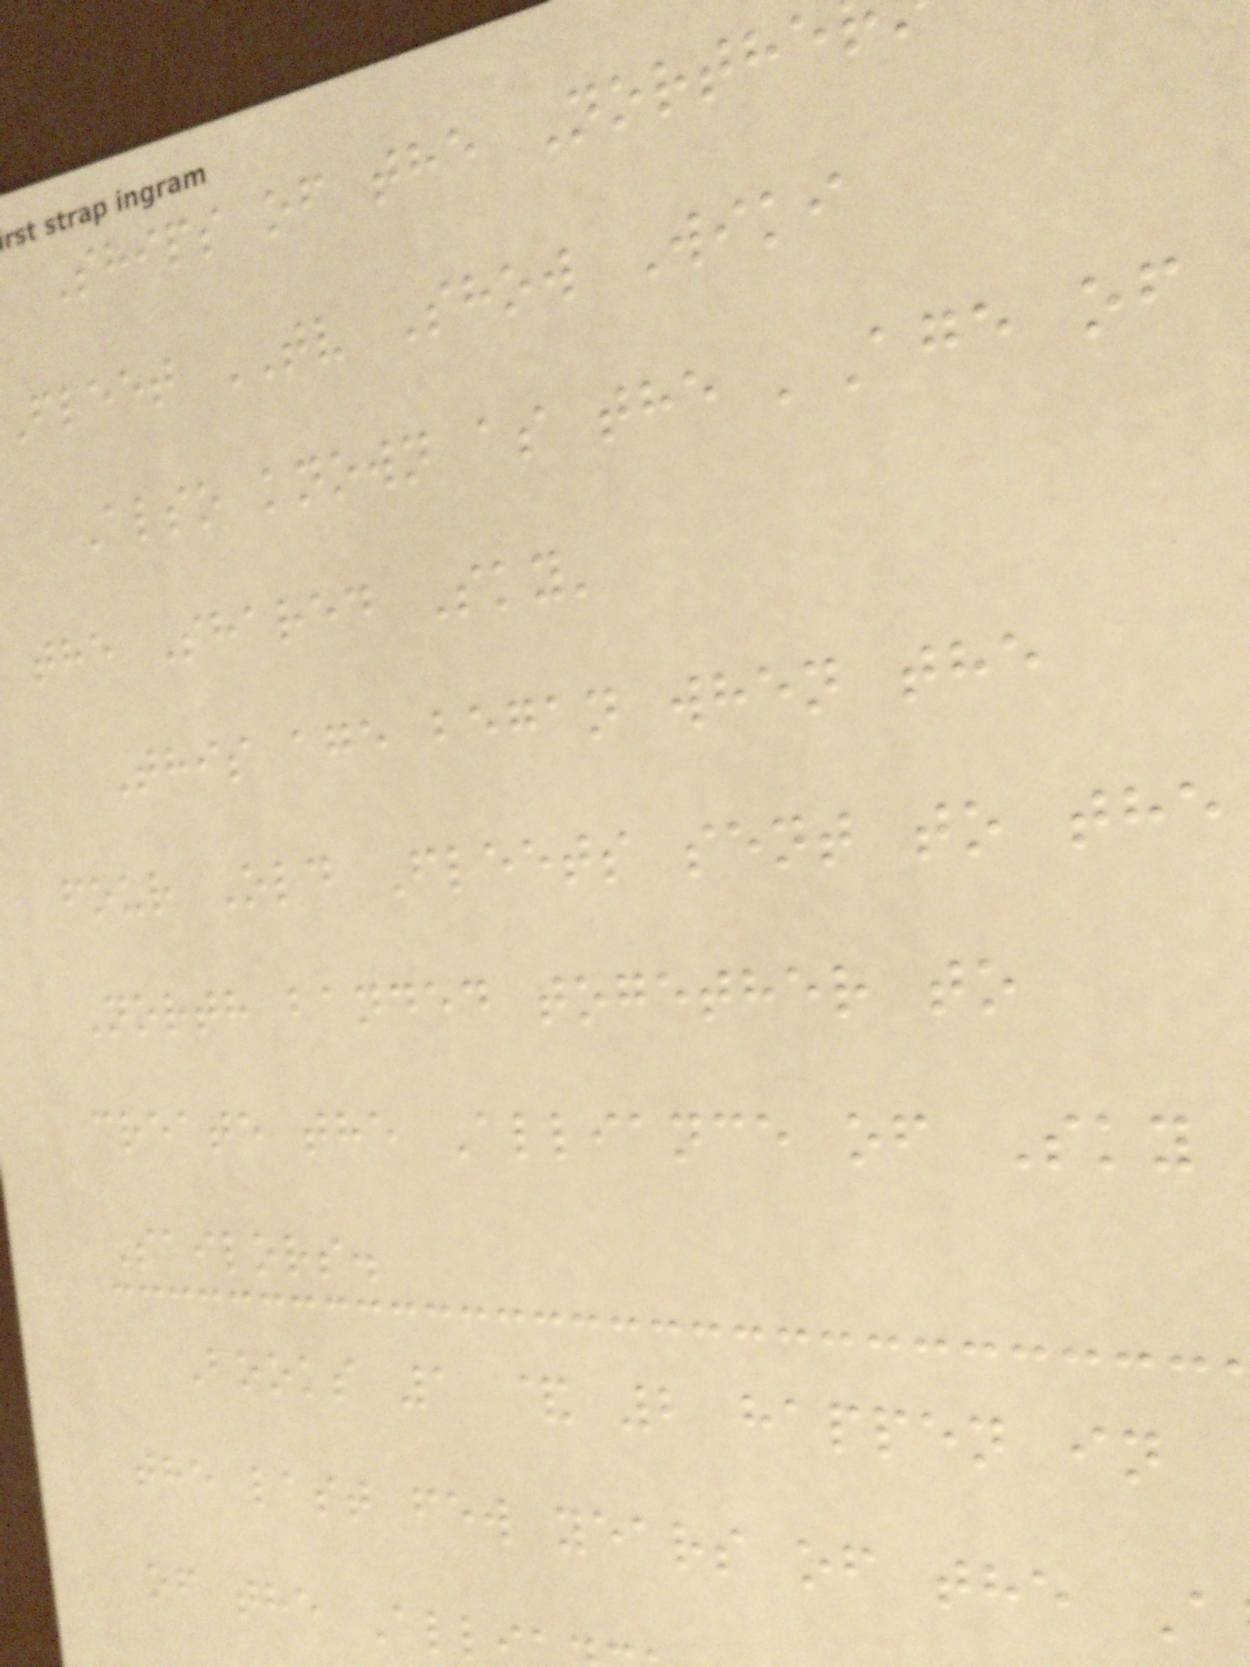Ships of the Northe
Fleet TV Show Wiki
Also known as the 'Age of
the Shared Sky'
This age began when the
four Old Fleets sent to the
North banded together to
create the Alliance of Sky
Sailors.
Books 1 & 2 happen in
the last few years of the A
of the All
